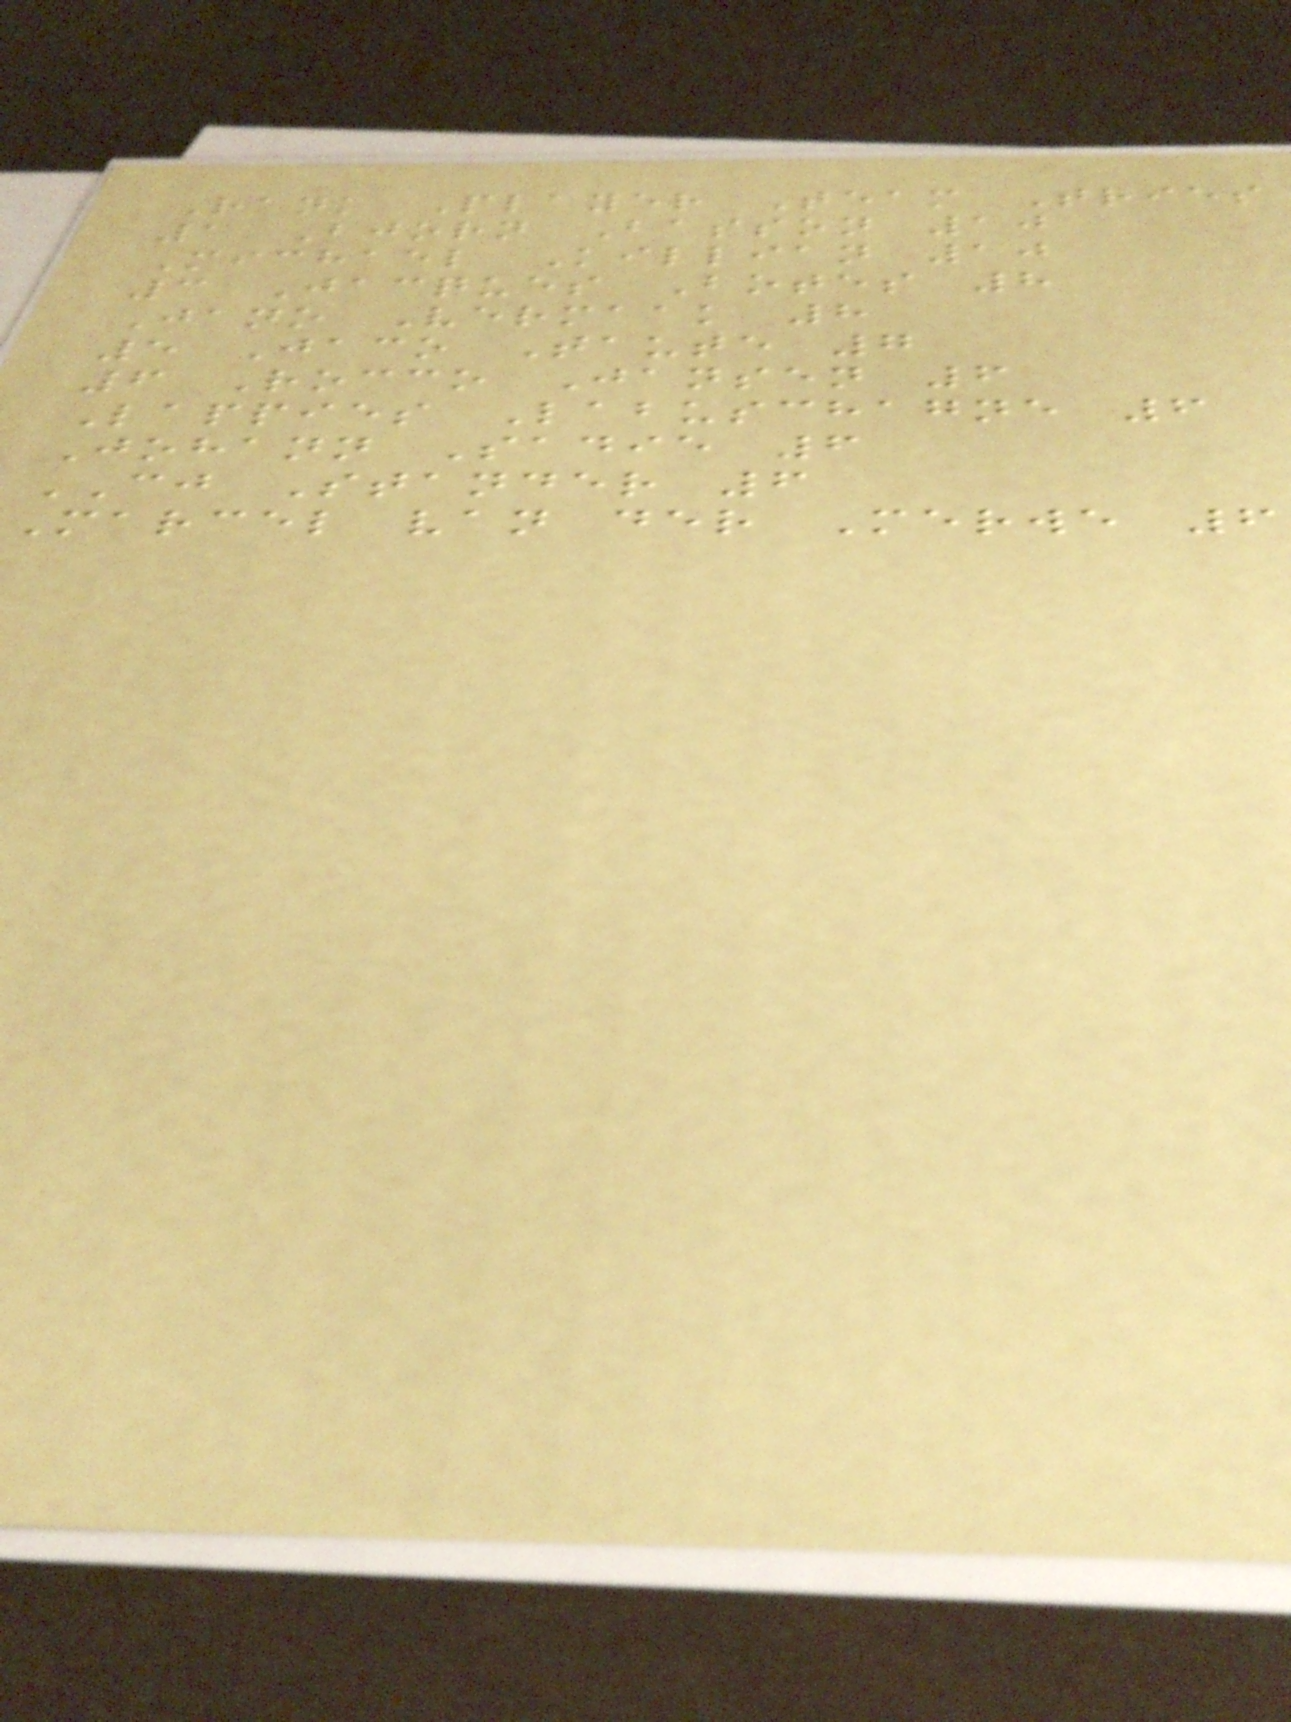Rank Player Team Tries
1 Bjorn Basson 10
Michael Killian 10
3 Jacques Botes 8
Jano Vermaak 8
5 Jaco Taute 7
6 Rocco Jansen 6
Lappies Labuschagne 6
Johann Sadie 6
CJ Stander 6
Marcel van der Merwe 6
